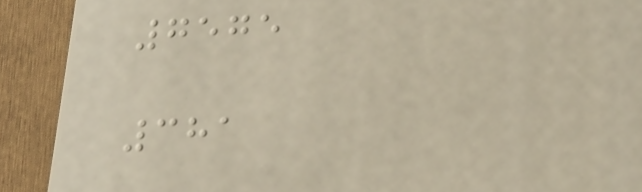7575
381
